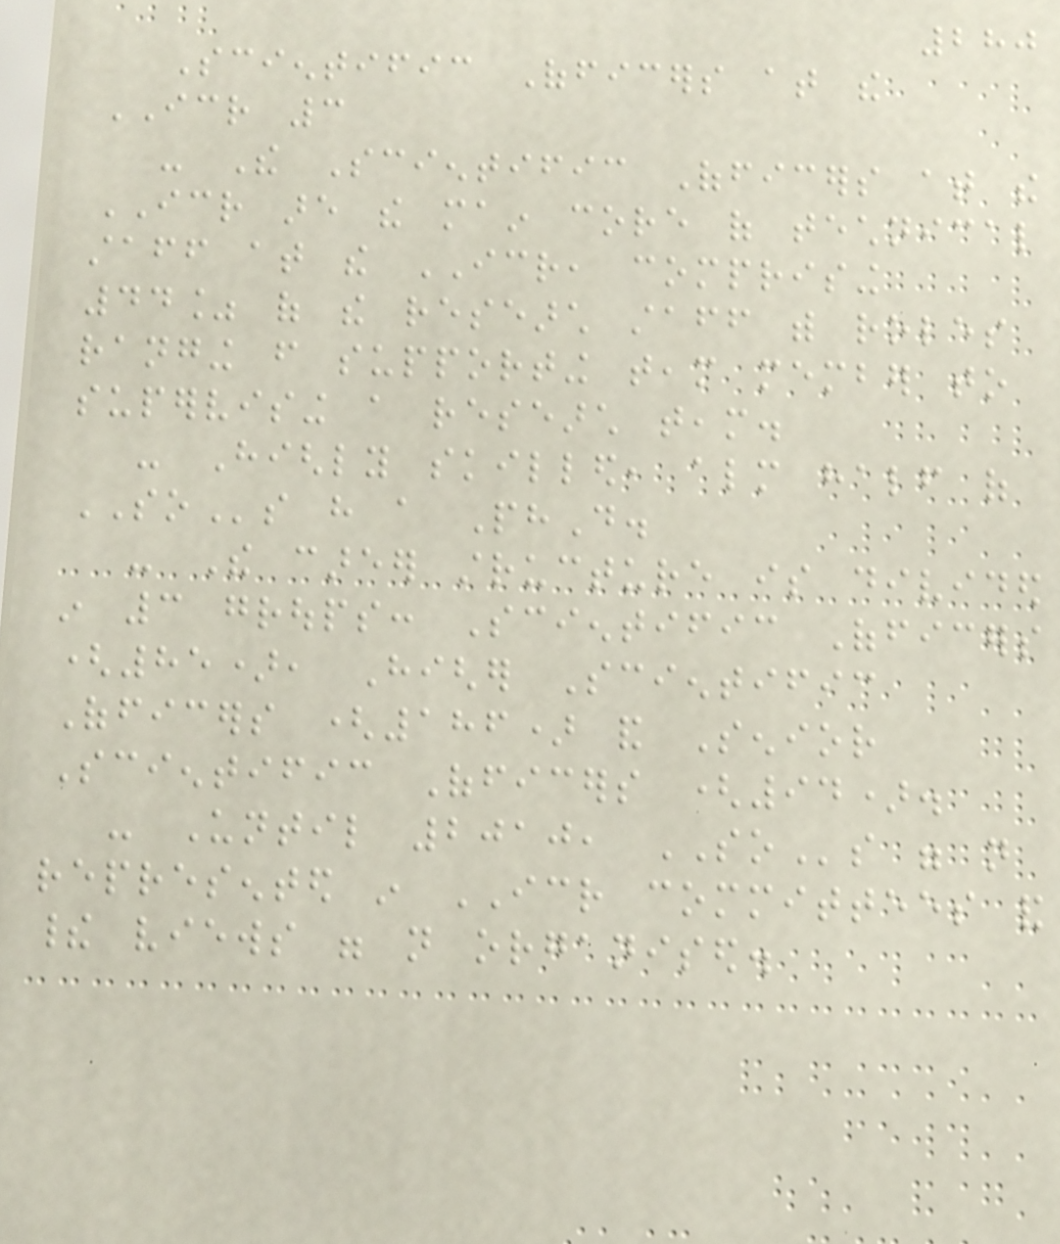280
Scientific Officers at the
ICR 3
- The Scientific Officers at the
ICR are the main core of technical
staff at the ICR, comprising
44% of the research staff with roles
ranging from supporting team member to
supervising a research team.
- Highly skilled, almost half of
SOs have a PhD.
- The career structure is divided
in 3 groups: Scientific Officers
(85), Higher Scientific
Officers (186) and Senior
Scientific Officers (94).
- Until 2010, SOs were not
represented in ICR committees and
their views were not organised.
